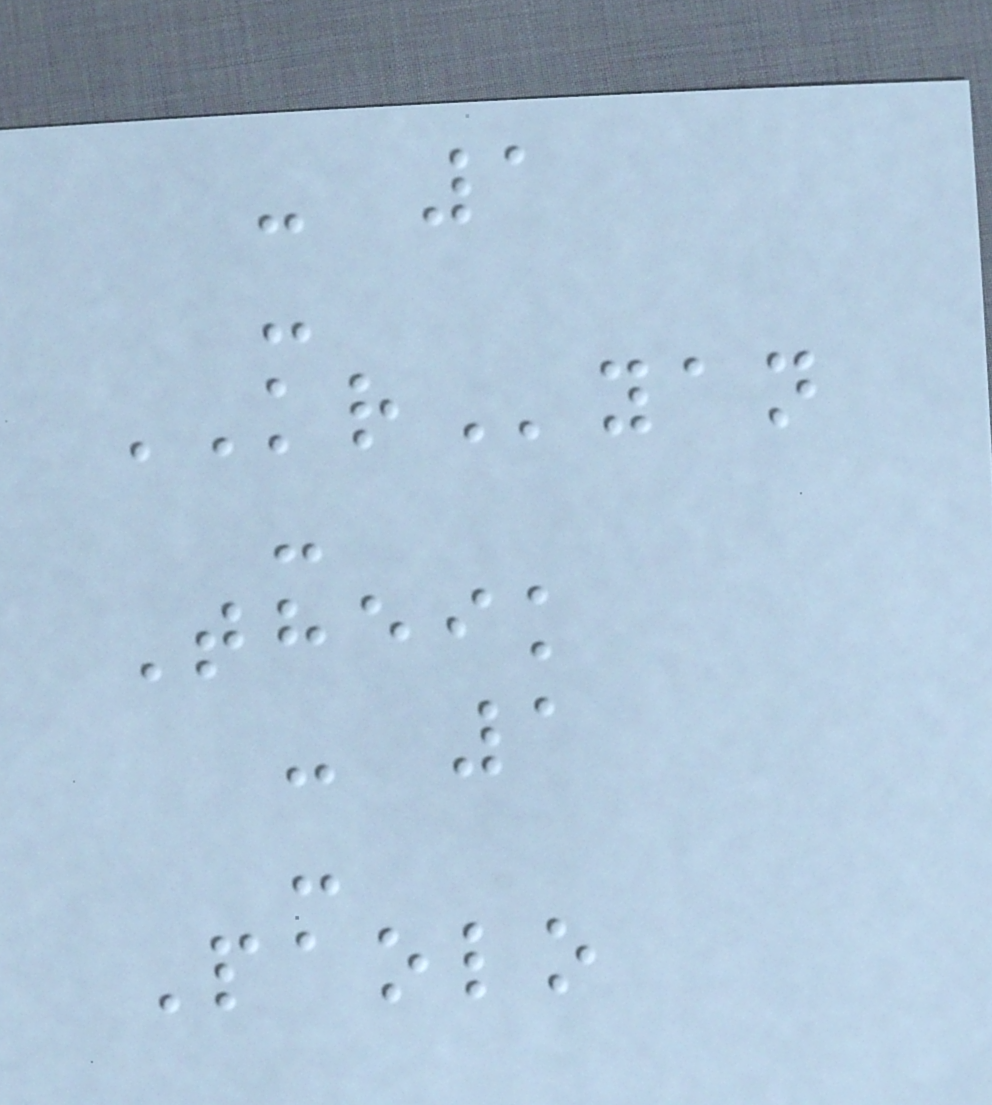- 1
-
KRyan
-
Theik
- 1
-
Paolo
